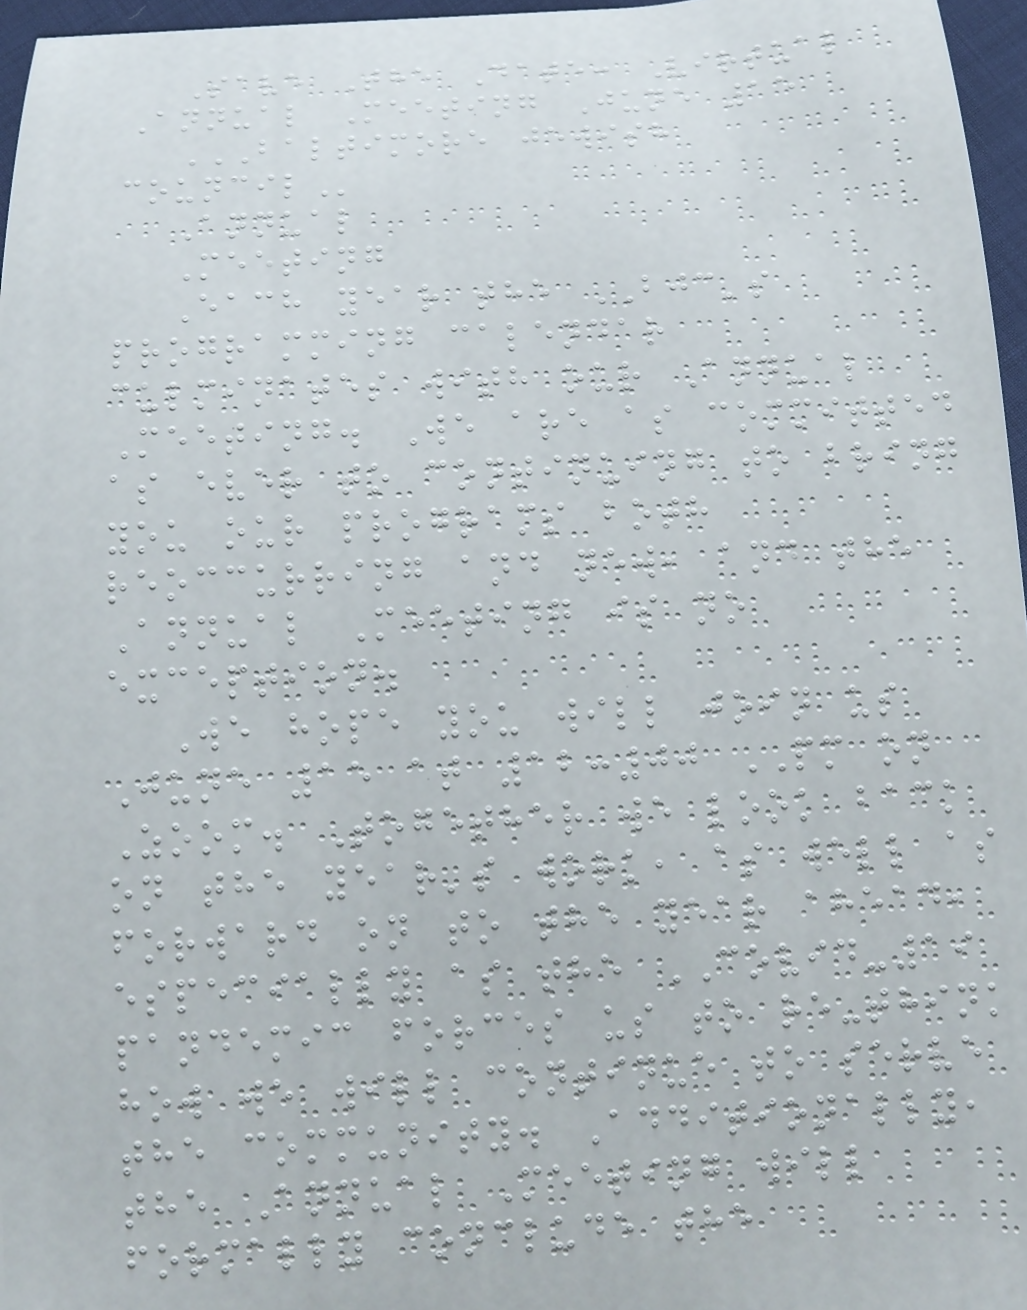Save The Date: Virtual
Annual Meeting June 15
BALTIMORE JEWISH
COUNCIL
Annual
Meeting
Each year the BJC's
programming calendar
culminates with our Annual
Meeting. We are as committed
as ever to continuing to bring
you our programs both
reoccurring and new, and the
Annual Meeting is no
exception.
We hope you will join us
June 15 at 12:00 PM on
Zoom. Together we look back
on the year's work, as well as
forward on to the year ahead,
especially as the COVID-19
pandemic forces us to re-think
how we will continue to serve
the community. Additionally,
the Annual Meeting will
formally conclude the
